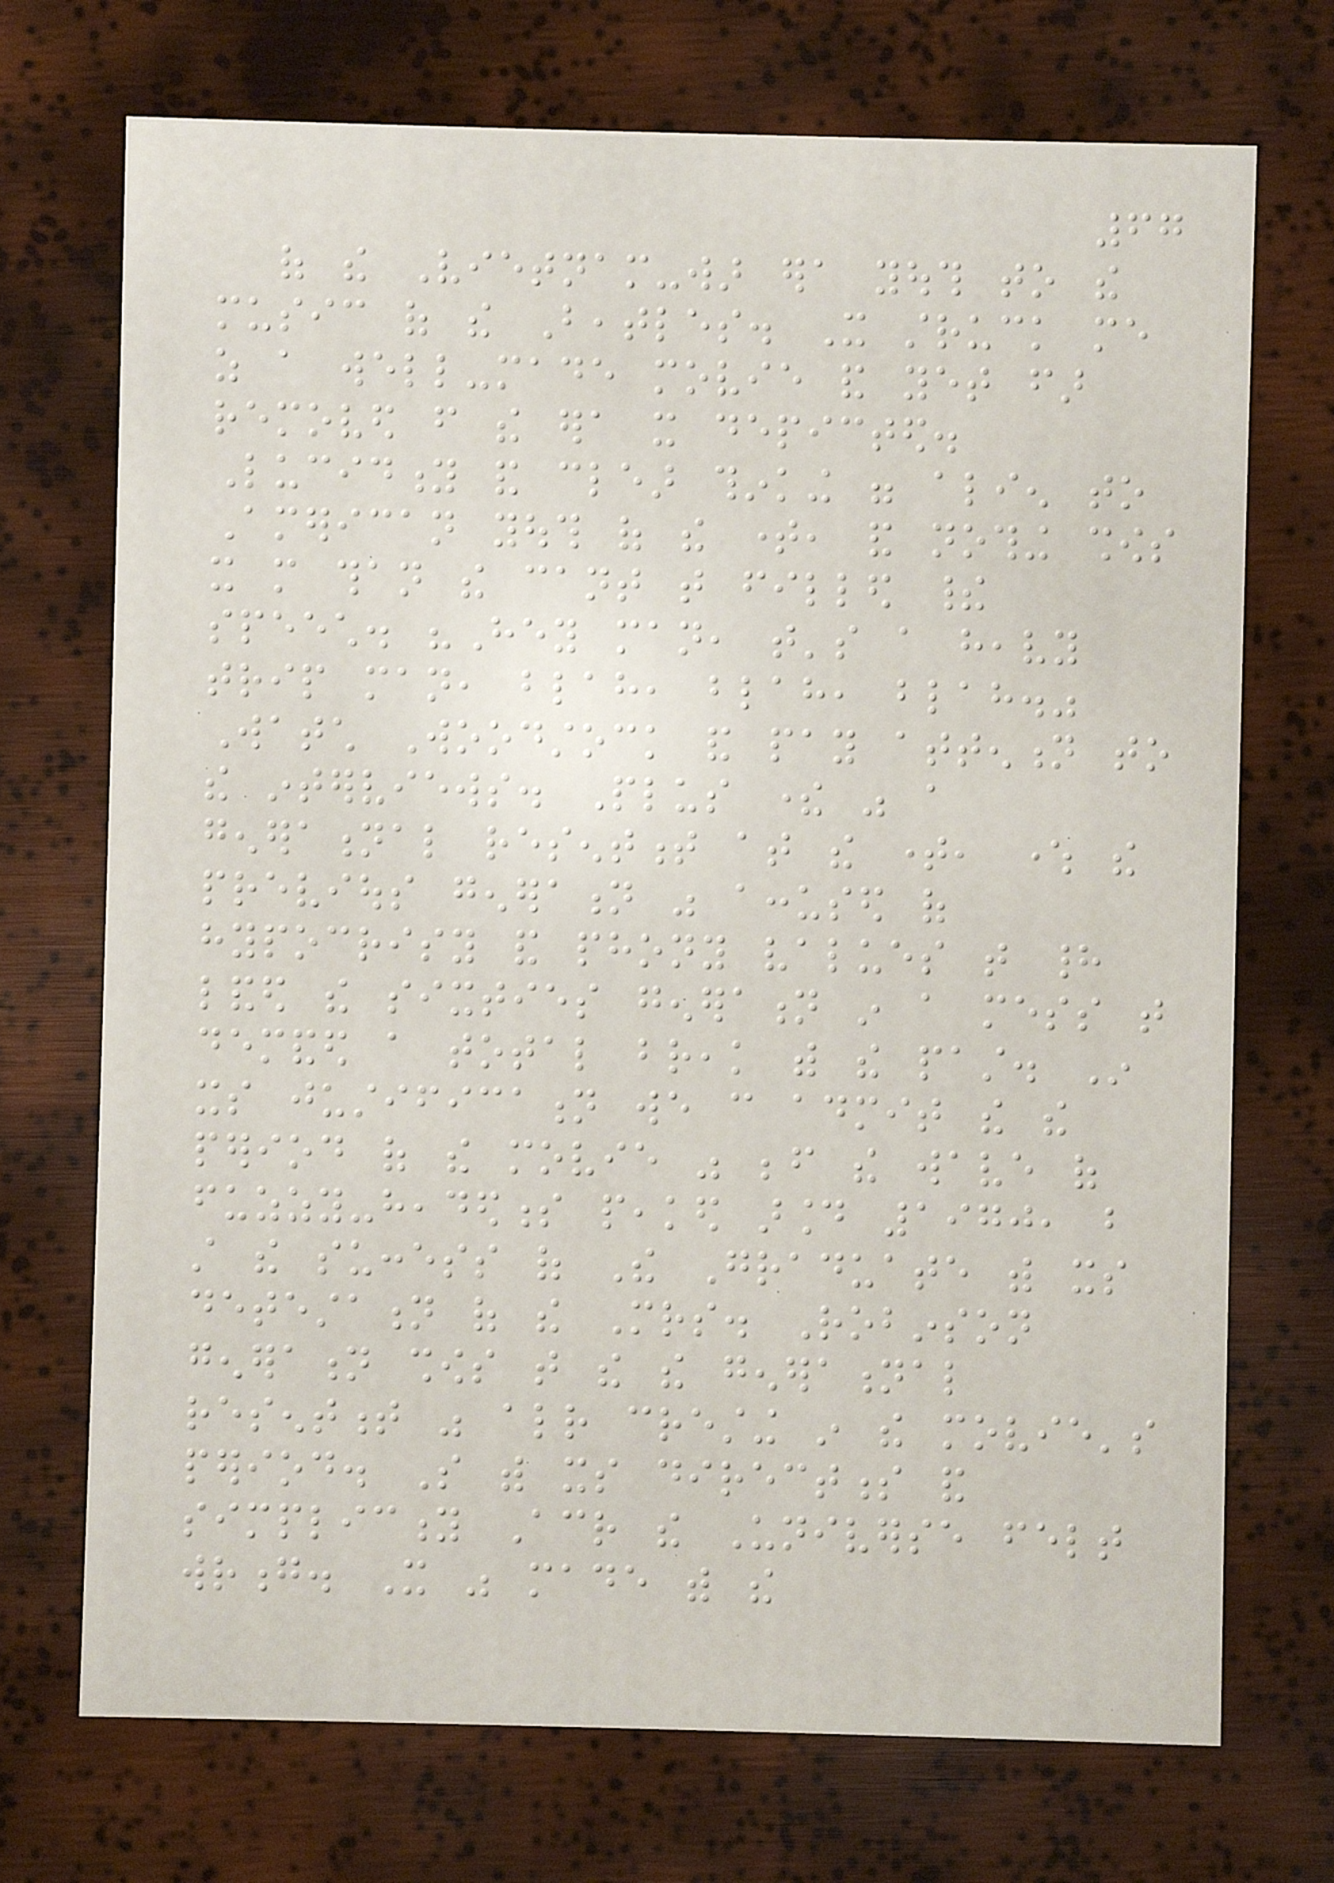67
of the Vietnam-war era youth to the
music of the Beatles. It struck me
as a well-made movie and yet far
removed from the era it depicted.
Lucidity and clear thinking were alien to
American youth of the time, and nothing shows
it more than the cant that filled their
speech. "Hey man, that's a heavy
trip man, blah, blah, blah."
Watch Woodstock and pay attention to
the interviews. Plus there was a
generational resentment at the time, where the
previous generation was accused of
hypocrisy and phony values that had
landed the sixties generation in a mess that
demanded a total break with the past. In
its justification we can admit the the
period of the movie was before the wave of
fuzzy-headedness peaked around 1970, but
still the success of The Graduate with its
detestation of the Mrs. Robinson
generation shows that the the generational
resentment was already cresting in the movie's
period. So with its directness and
simplicity Across the Universe felt
wrong. It was made with the
